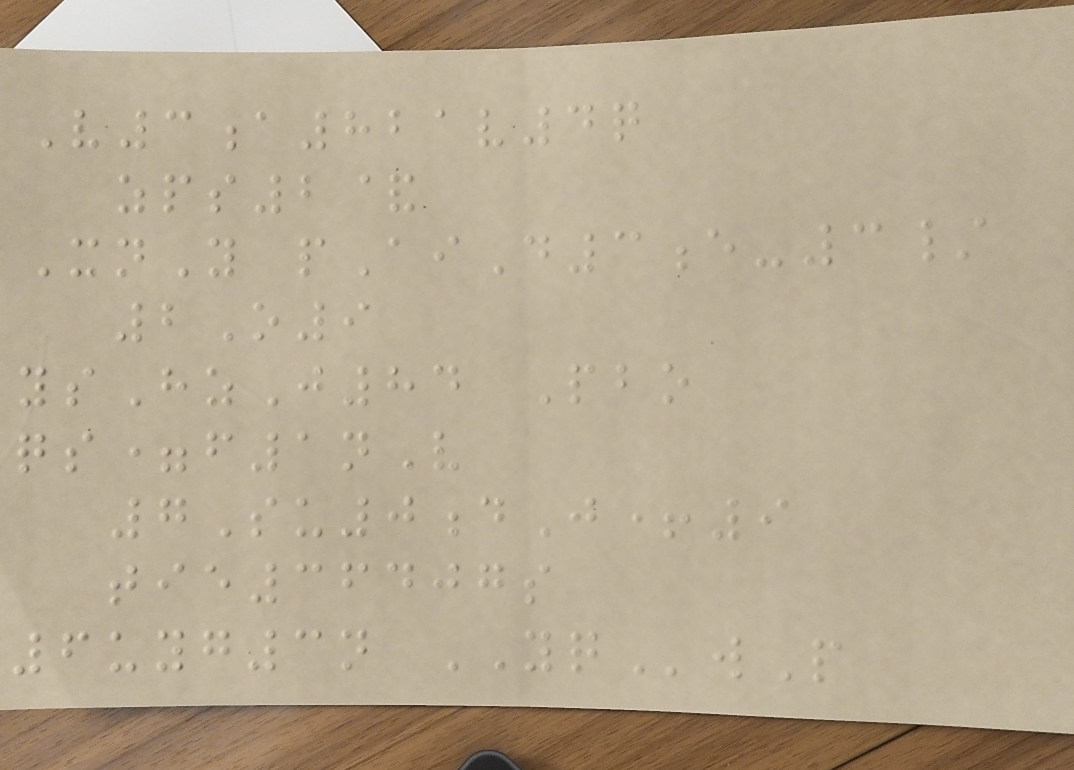V3a821v4q
zps2&
XnY pAiD3e-3/
2O9
ysHzJ84 Pbo
qs=f1nV
7Su0dJ+9
tie36407s
6uyg3n YQwP
